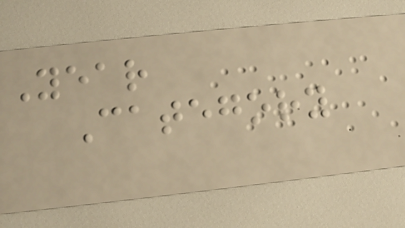Year
Category
